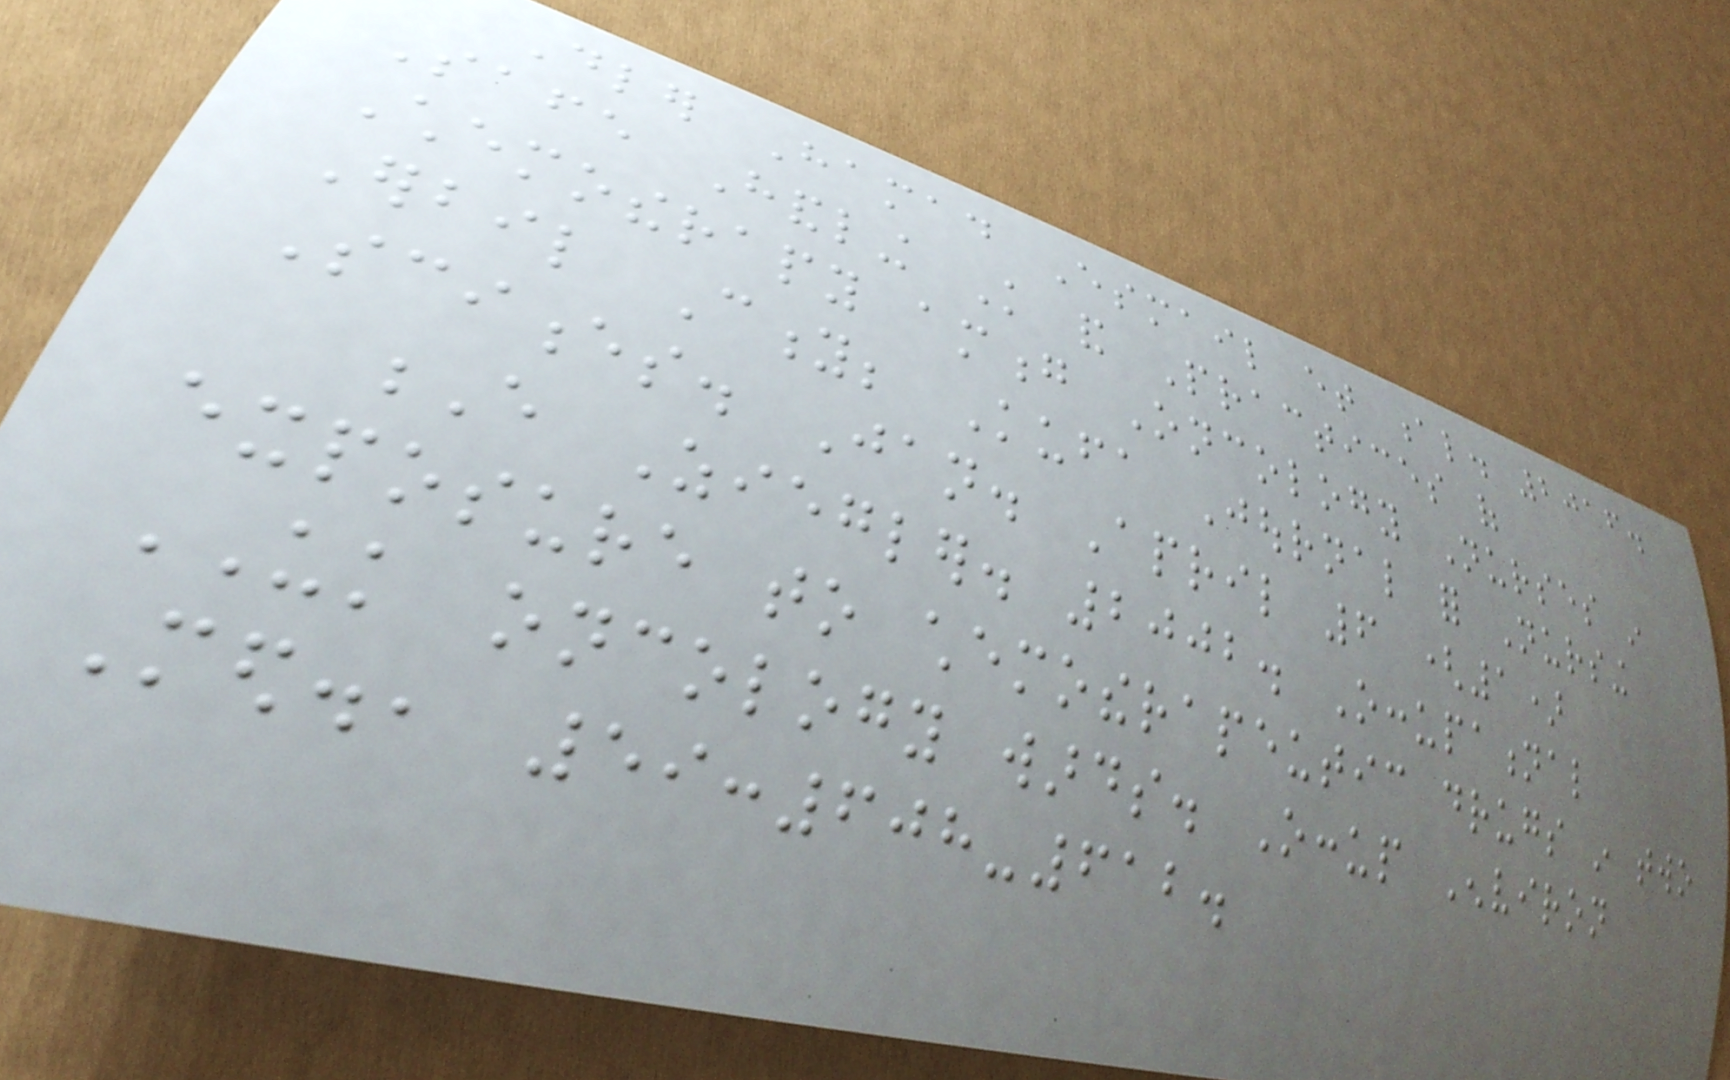Dler Hamad Esmail et al. 2016.
Safe Handling Knowledge and Practices of
Chemotherapy among Oncology Nurses in
Erbil City; Kufa Journal for Nursing
Sciences. Jan. April 6 (1)
E Ziegler. 2002. Occupational
exposure to chemotherapeutic drugs in two
UK oncology wards. Occup Environ
Med., 59:608-612.
